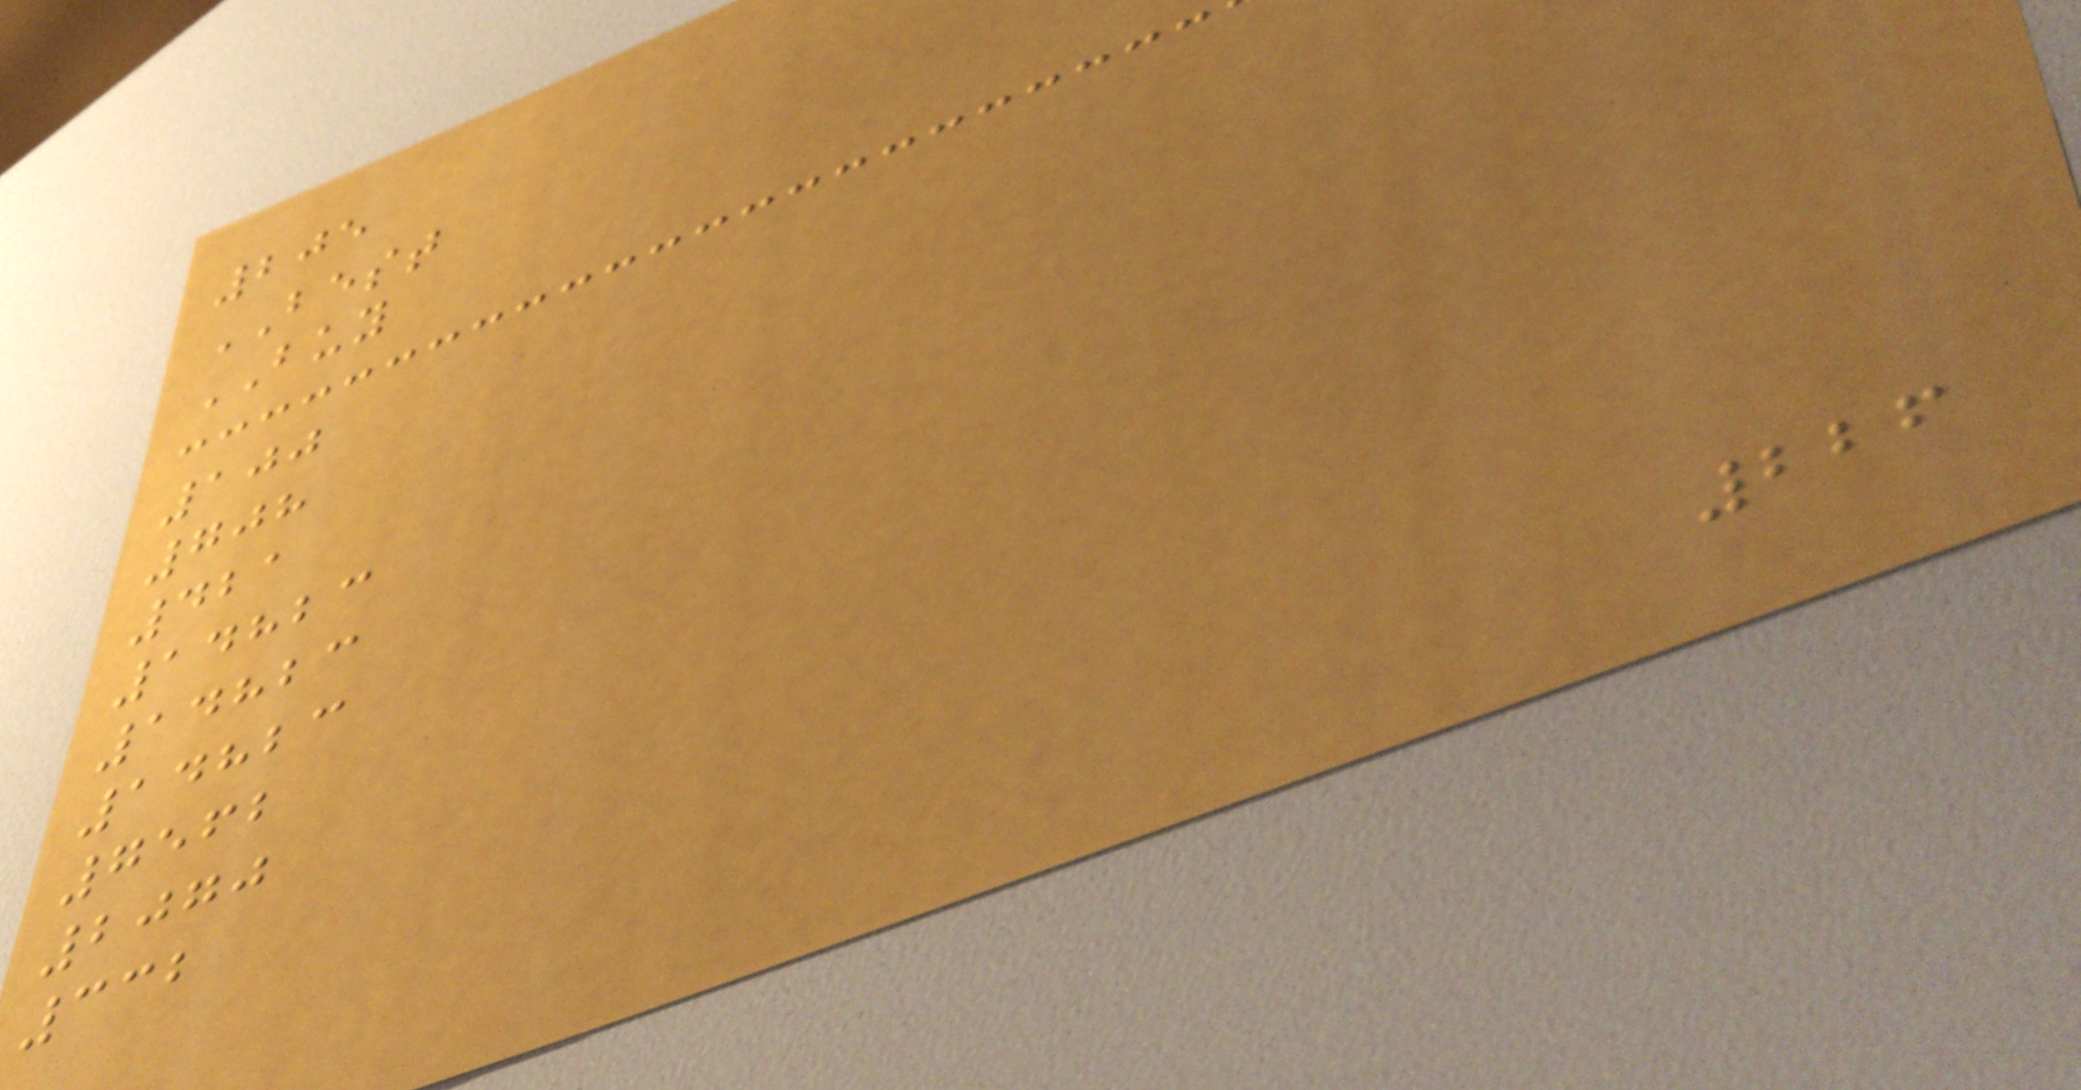205
BEST
BUY
100
708
421
14823
14823
14823
7562
2070
332
226
